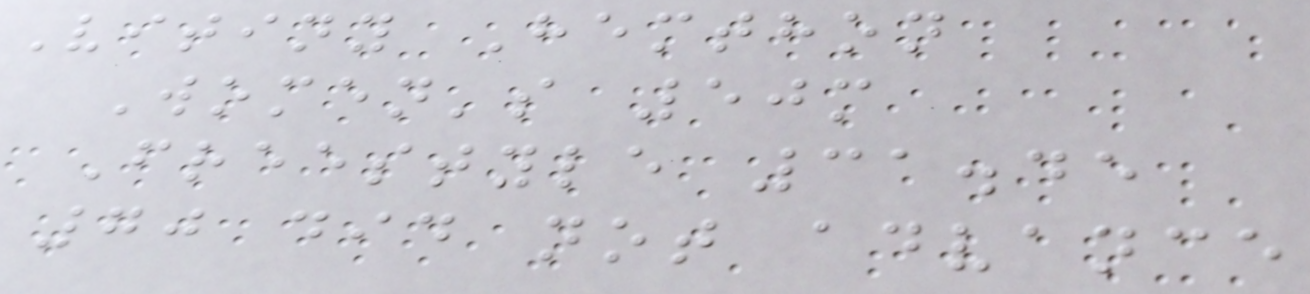Vitiny Hemthon
Women's 50m
Freestyle 31.45
70 did not advance
